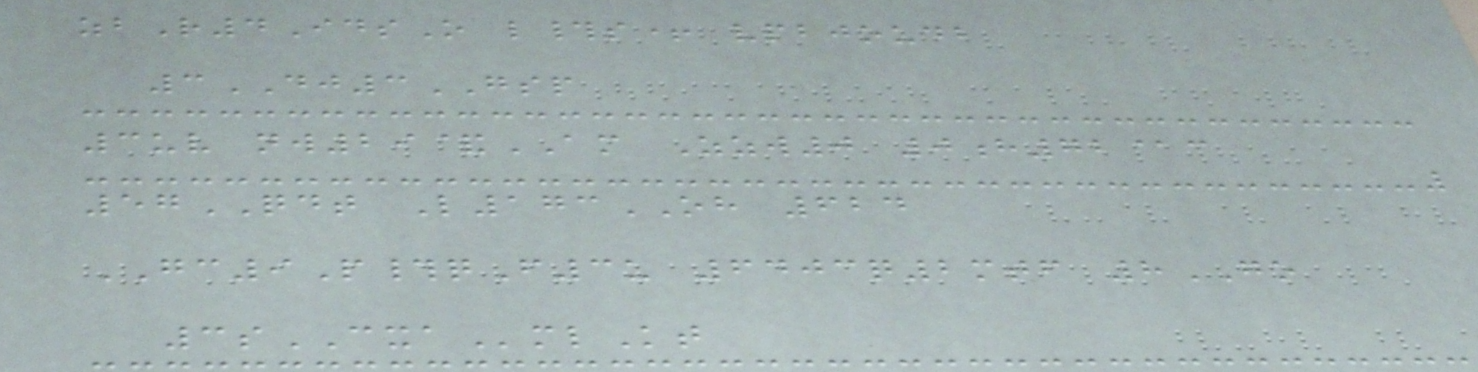zbR4IdsO l#s+ vpbjoudb
3DJ3GSP
3uv nw29&AM Zzw0 0h72@c
57QDT L173OH 624
GC9P#qF3u 6403q2mtf 8GO
3sCXAmlKt
